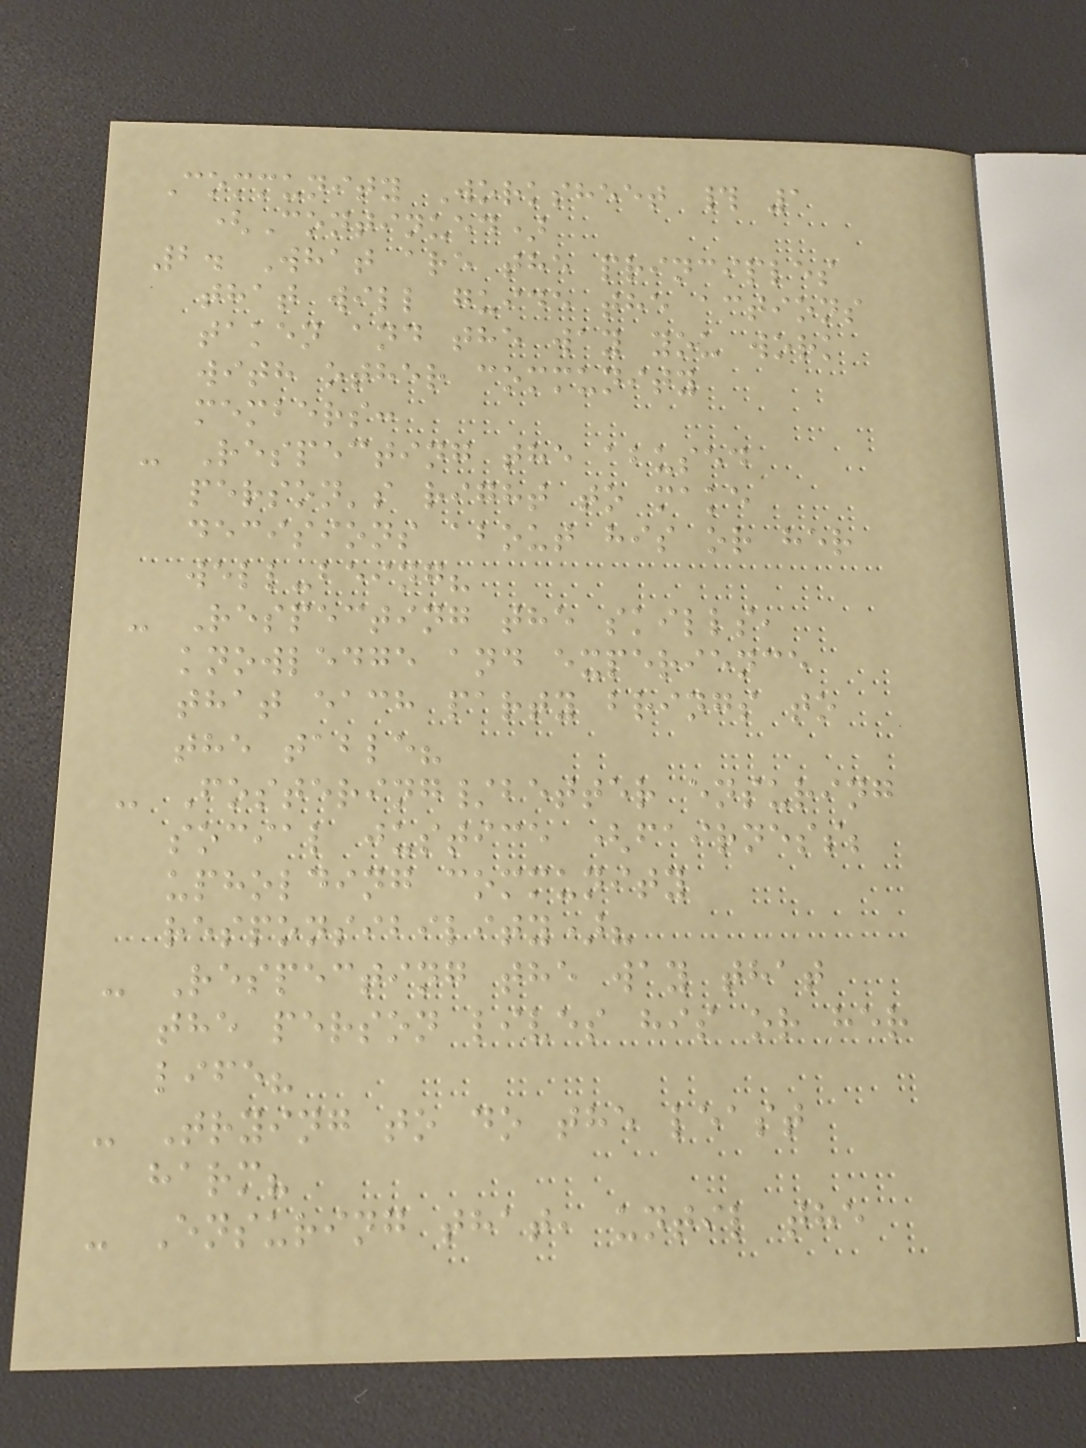Community Worksheet # 1
(Continued)
2. What are the principles
that will guide the actions
taken and the way you work
with other community
members:
- Respecting the abused
person's right to make
decisions about his or her
well-being?
- Respecting the skills,
knowledge and experience
that each party brings to
the table?
- Fostering/better ensuring
social justice (fairness;
upholding community
responsibility)?
- Respecting the way that
the person lives his or her
life?
- Trying to do the least
harm?
- Ensuring that, until the
